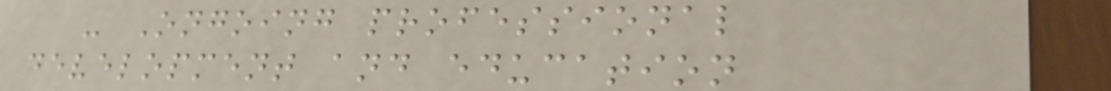- Ongoing professional
development and education
